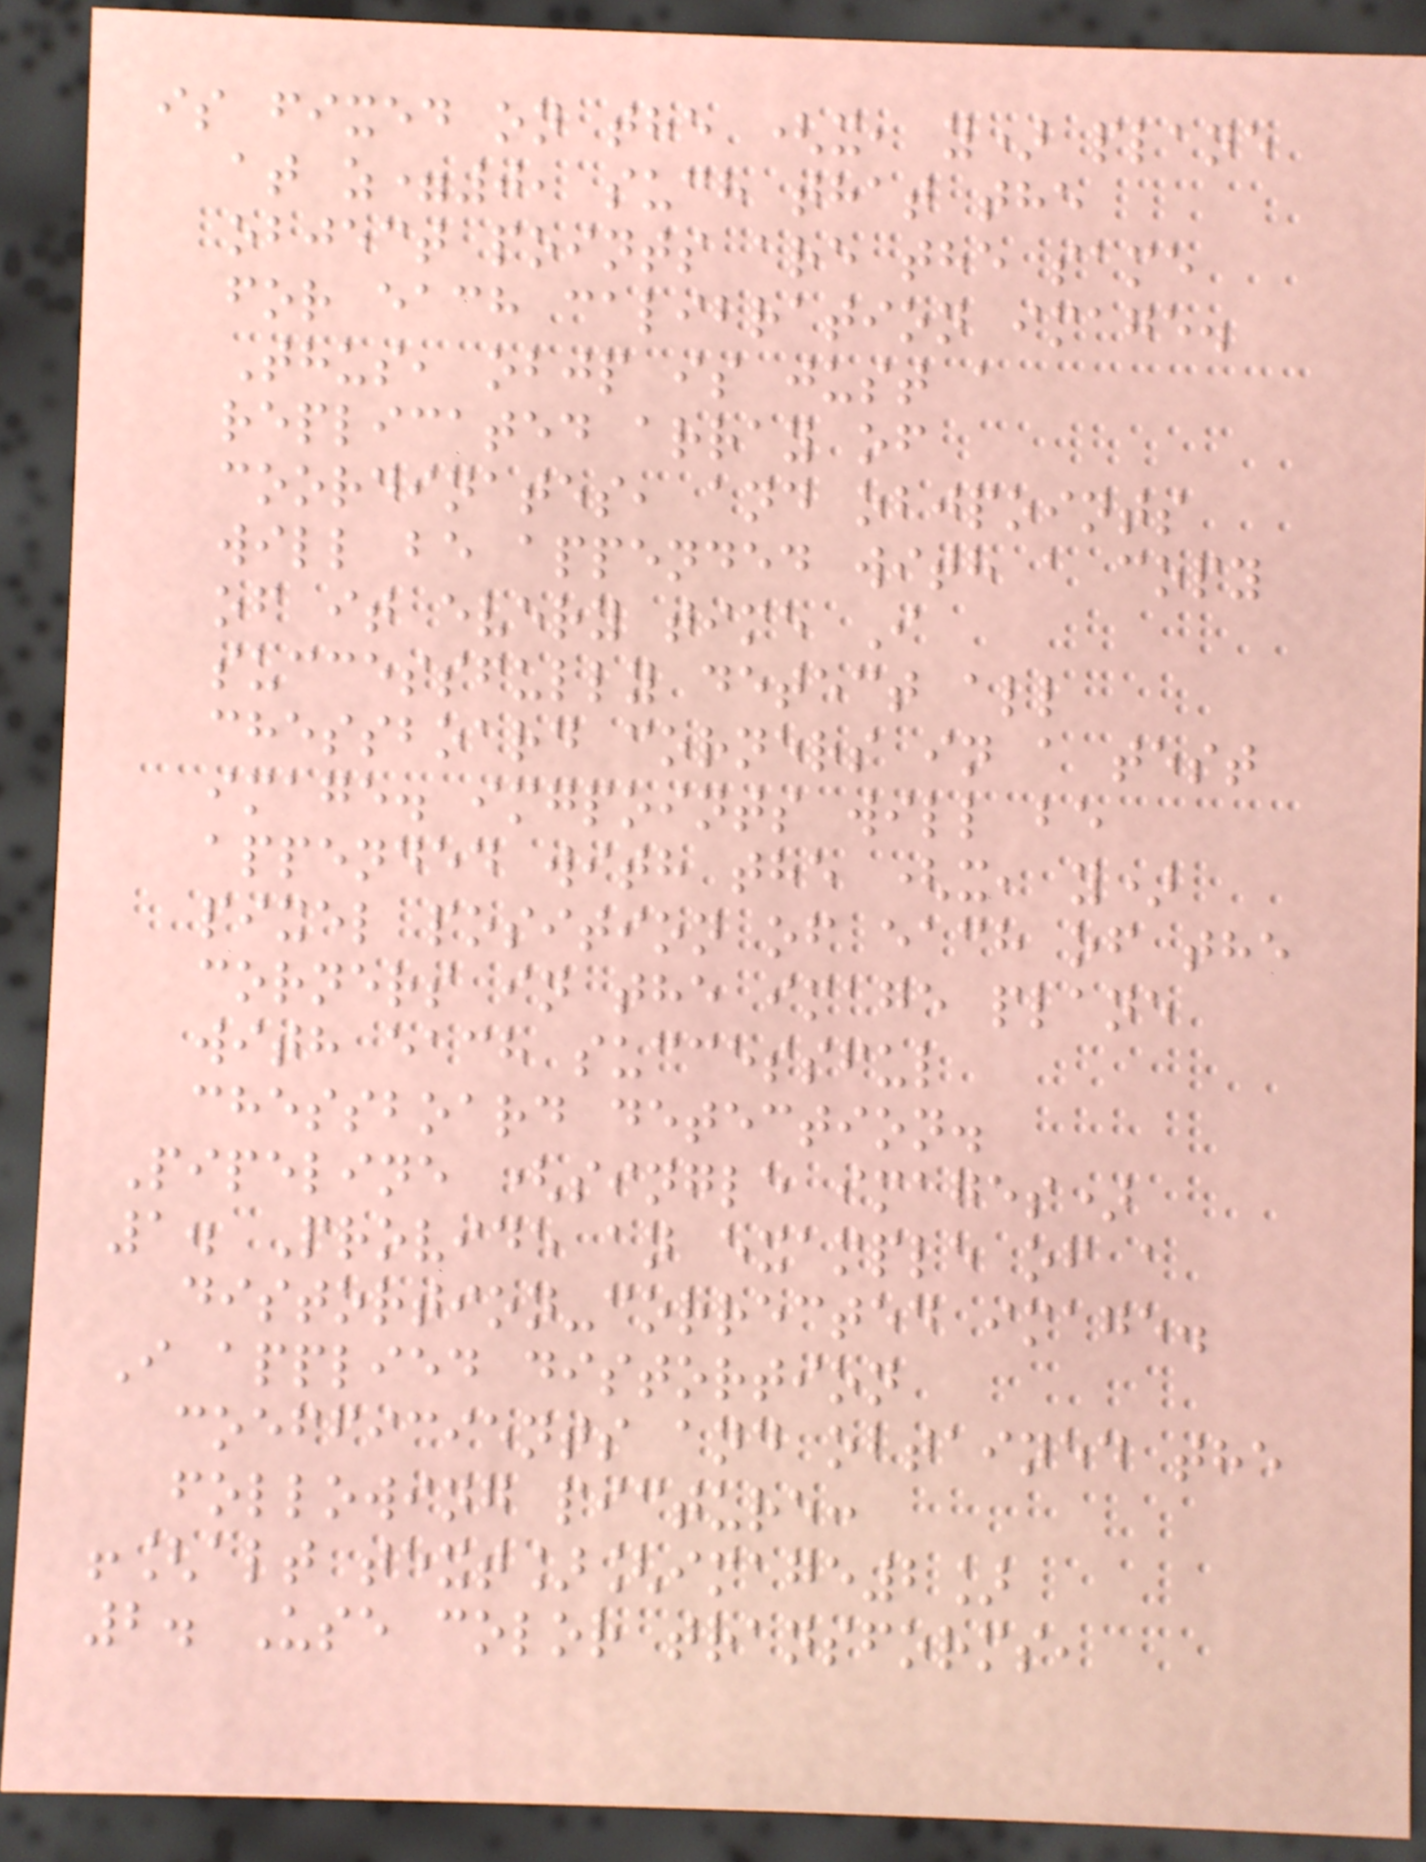is fixed on the (x, y) plane
at z=0, such that the
object points are the same
for each calibration image.
Thus, objp is just a
replicated array of
coordinates, and objpoints
will be appended with a copy
of it every time I
successfully detect all
chessboard corners in a test
image. imgpoints will be
appended with the (x, y)
pixel position of each of the
corners in the image plane
with each successful
chessboard detection.
Pipeline (single images)
1. Provide an example of a
distortion-corrected image.
I applied distortion
coefficients and obtained the
following picture:
![alt text][image2]
2. Use color transforms,
